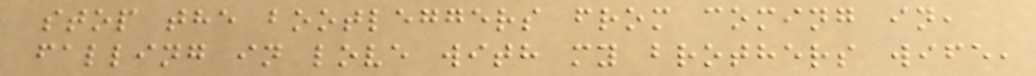stop the bootleggers from coming in,
falling in love with my brothers wife,
